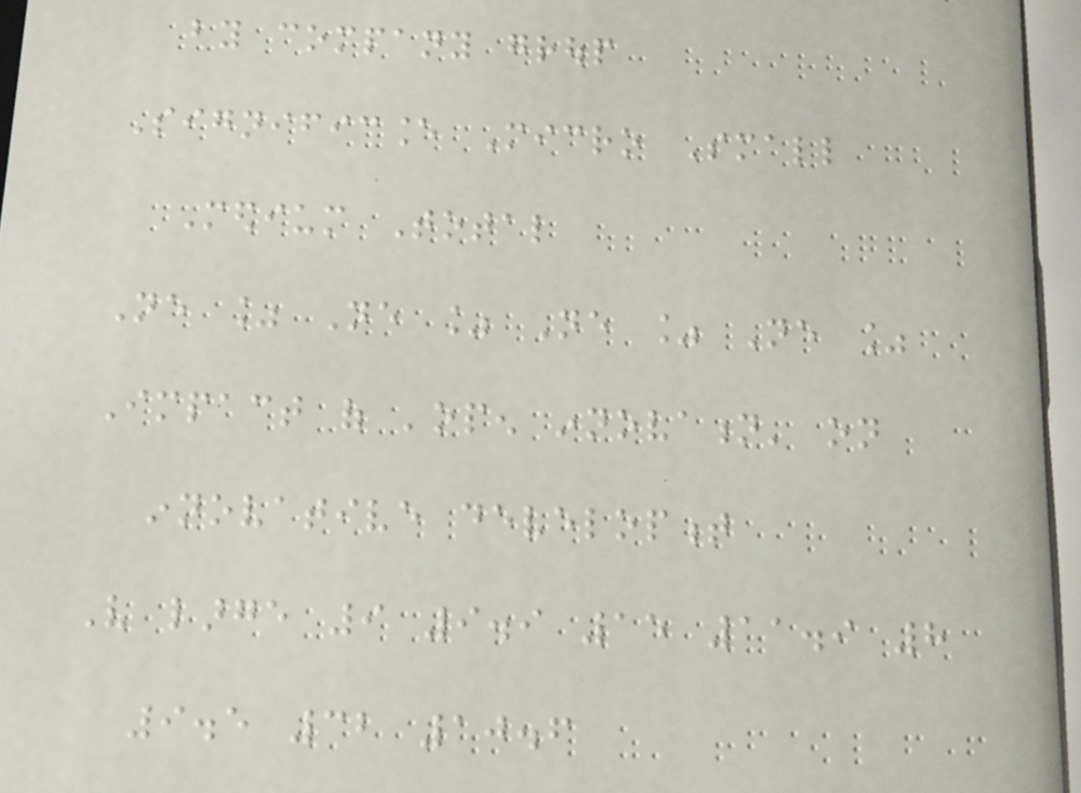by company group
Significance Micro Small
Medium Total
Ne % Ne % Ne % Ne %
Impact of 'open innovation' on
innovative development
Very large 9 9.9 15 11.9 8
9.5 32 10.6
